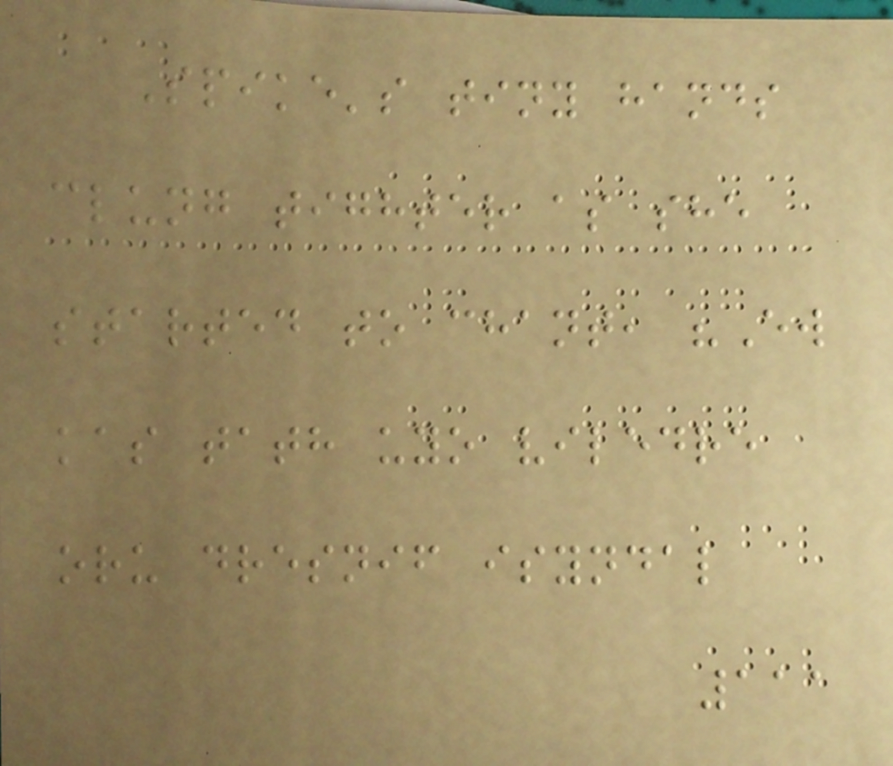Spike's tiny hands
clung tighter as she
started to chant, "Ew
kas tath uyo viledre
oru dresnif isyndal
111
